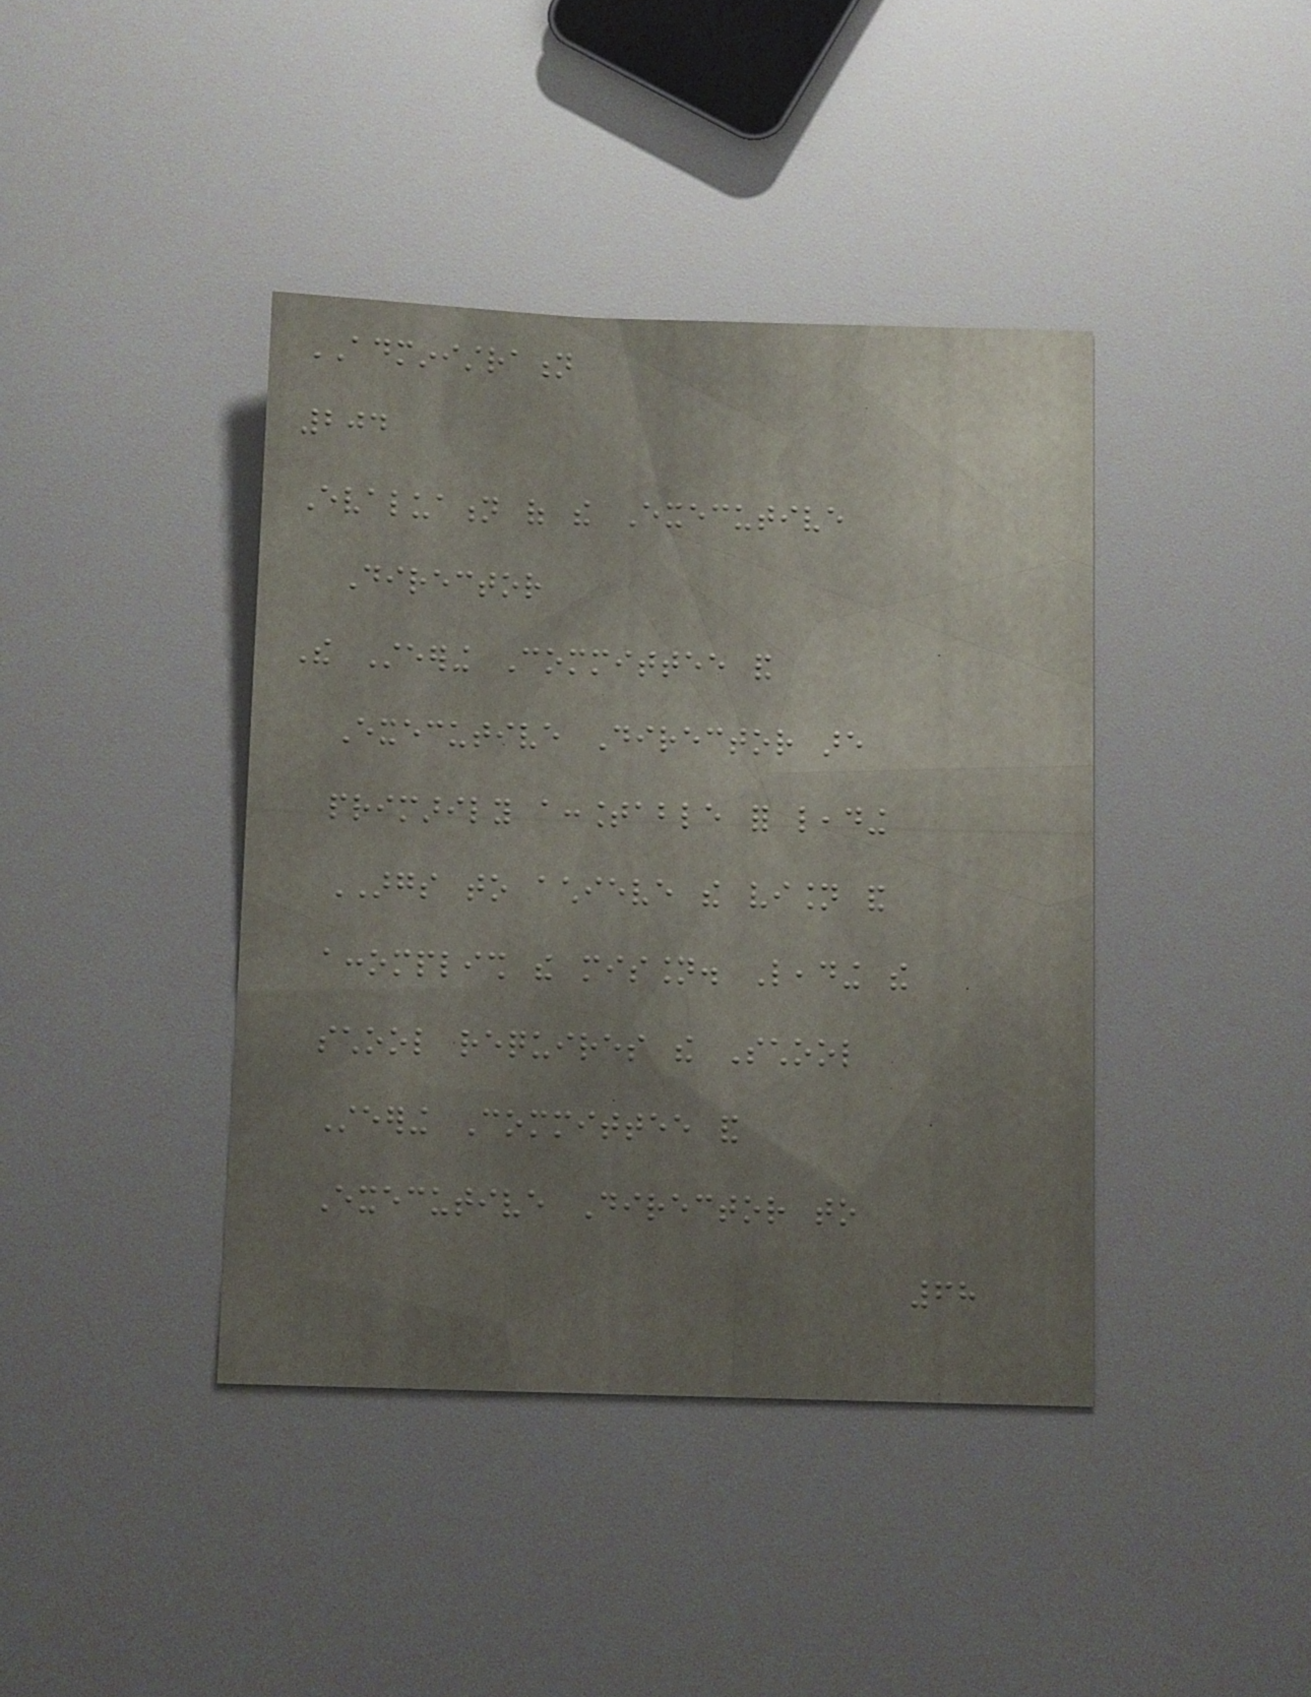ADMINISTRATION
204
Evaluation of the Executive
Director
The Steering Committee and
Executive Director are
primarily accountable for leading
ARGS to achieve the vision and
accomplish the mission. Leading the
school requires the School
Steering Committee and
Executive Director to
68
